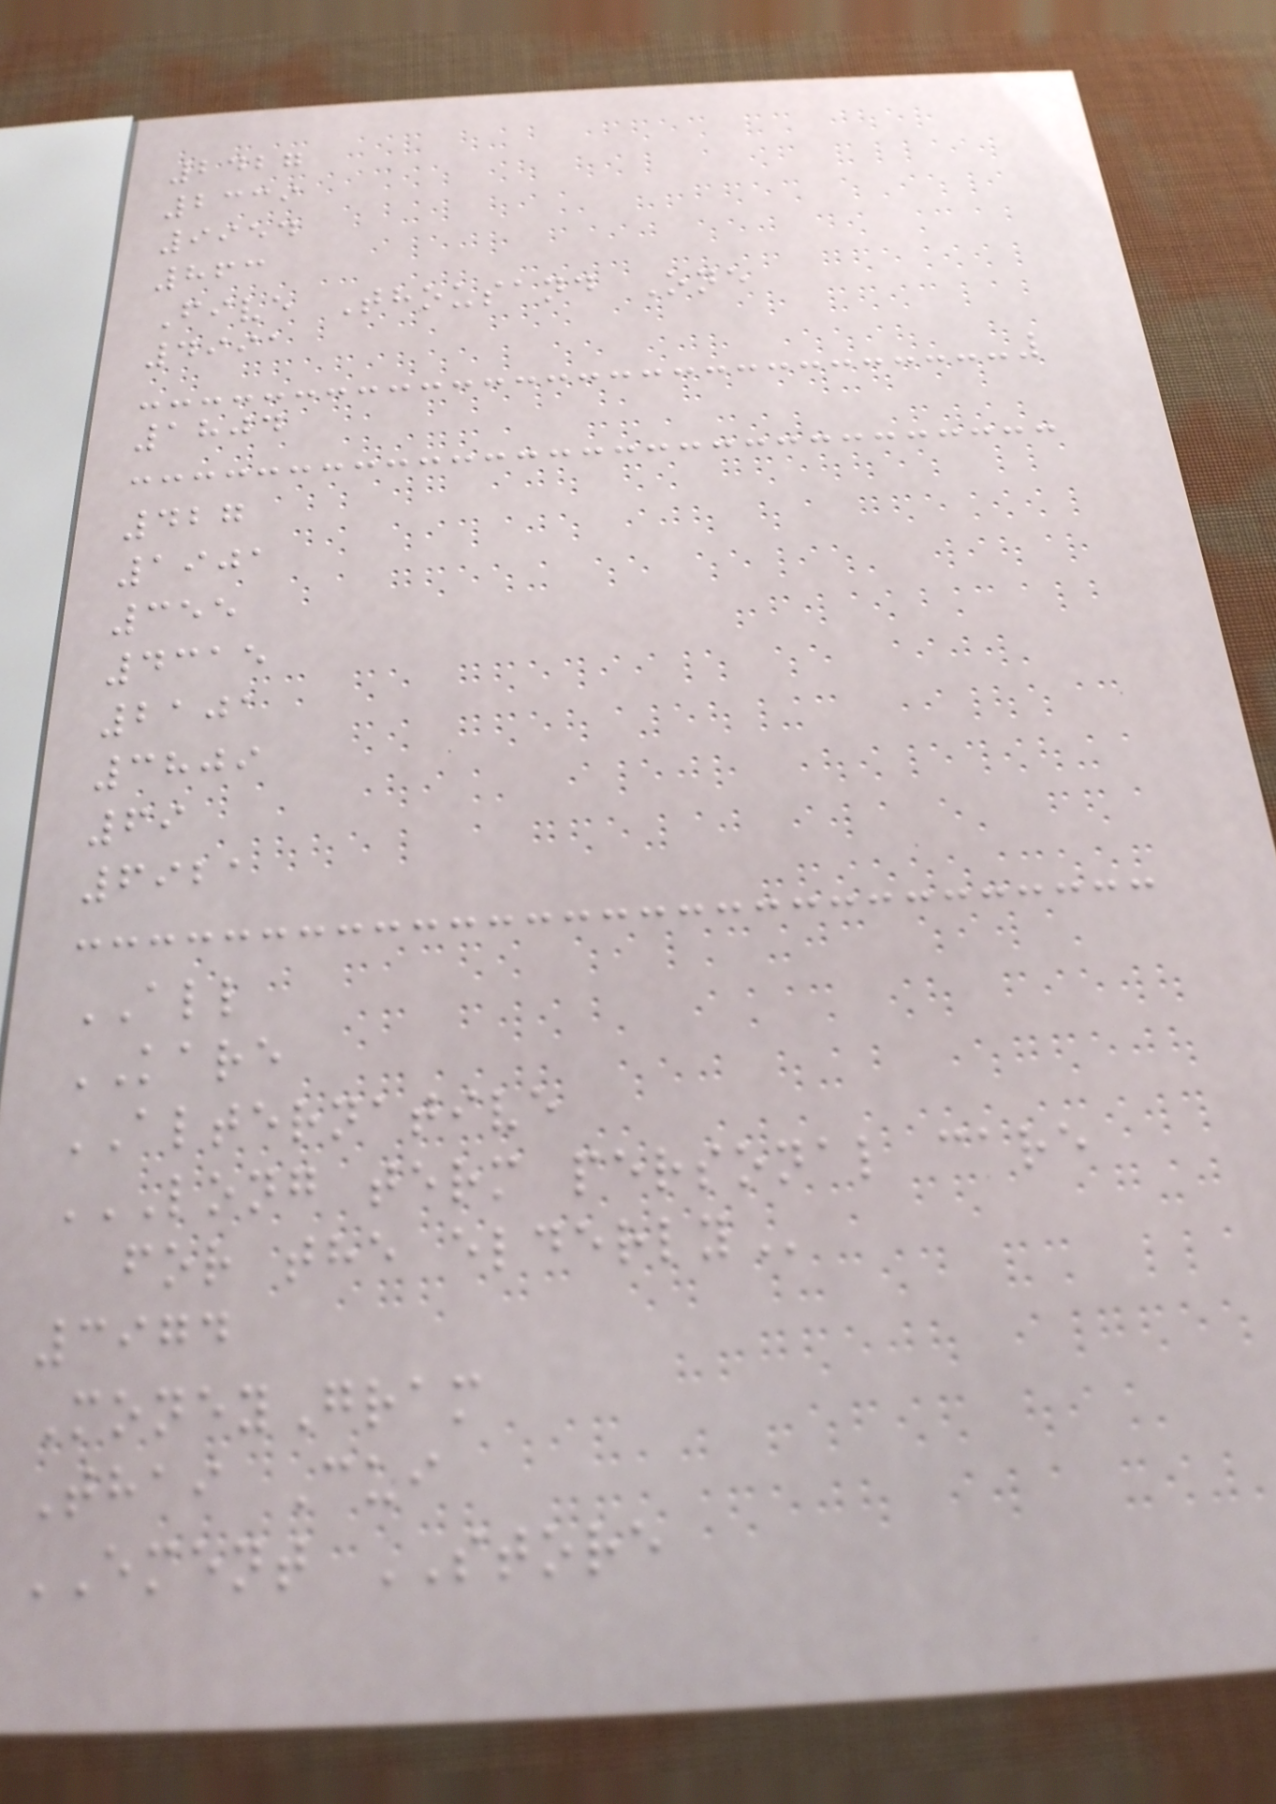2427
2339
9954
863
Five Thousand One
4991
1804
427
1901
355
4315
2101
3809
69
6921
ALL
KARE
ALTERNATIVE
LONG TERM PERSONAL CARE
FOR THE ELDERLY
3974
MoneyGram
Thai Cui
EMENT STORE
